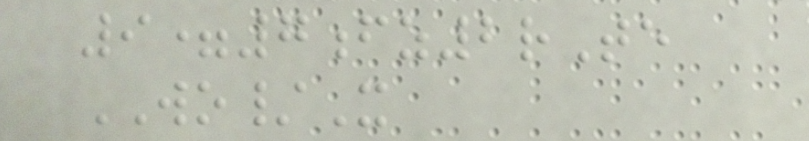9=7fz2rTe
WO/X
